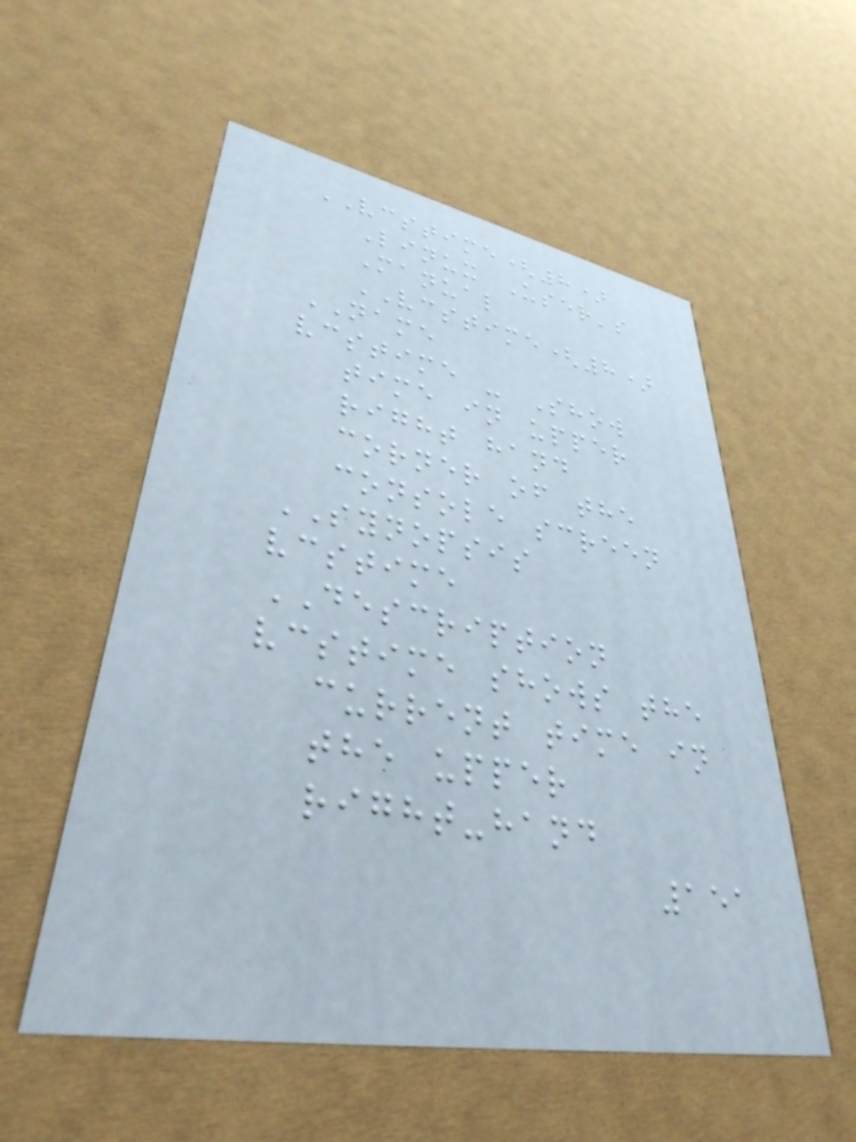VCSTIME(8)
Linux User's
Manual
VCSTIME(8)
NAME
vcstime - Show
time in upper
right hand
corner of the
console screen
SYNOPSIS
vcstime
DESCRIPTION
vcstime shows the
current time in
the upper
right-hand
151
